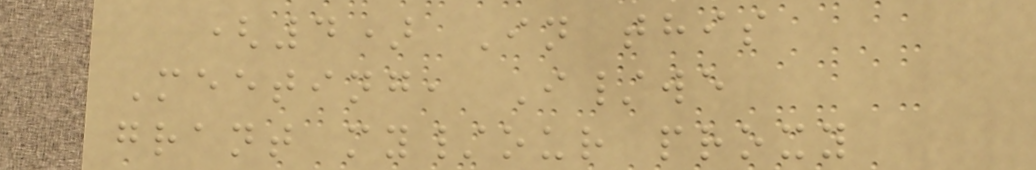(4) In this
Meeting, I/we
grant my/our proxy
